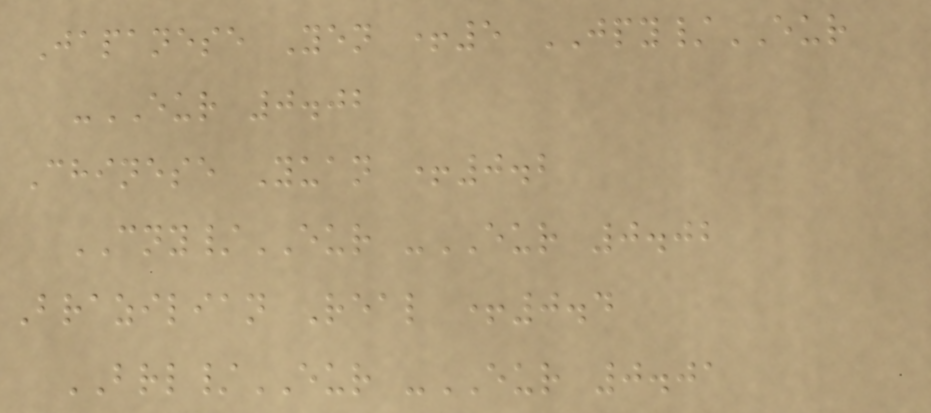Japanese Yen +5 JPY/EUR
-EUR 0.02
Chinese Yuan +0.2
CNY/EUR -EUR 0.02
Brazilian Real +0.4
BRL/EUR -EUR 0.01
